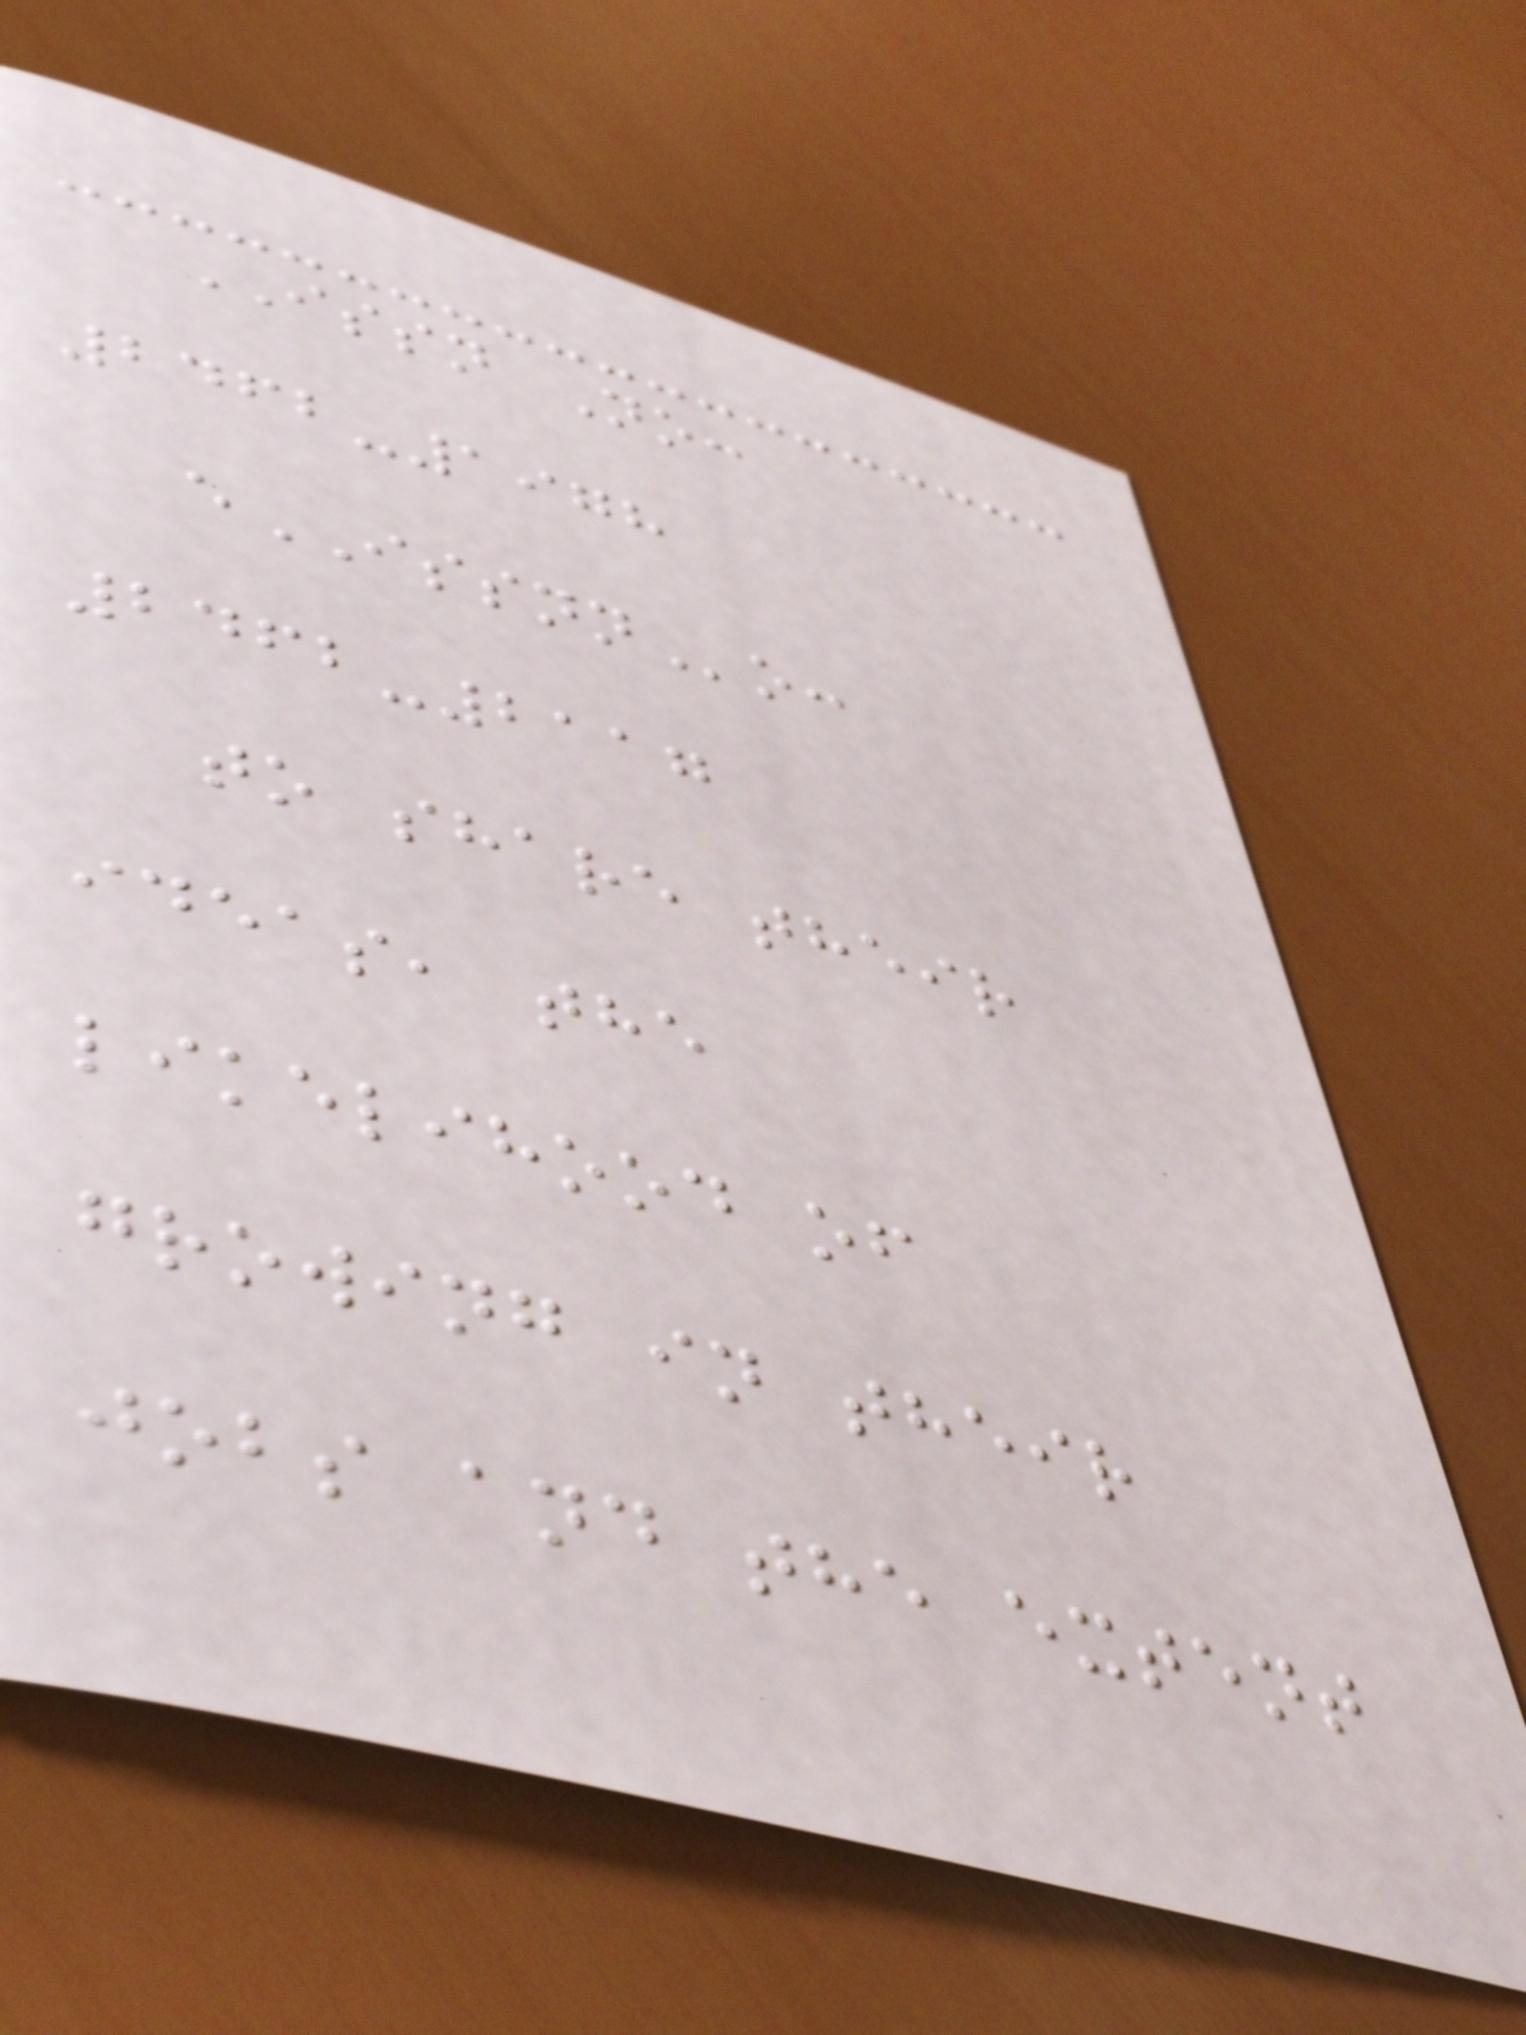ISSN No:
2462-1978
eISSNNo:
2462-2117
to share their
ideas, the
likelihood of
growing in their
jobs and the extent
